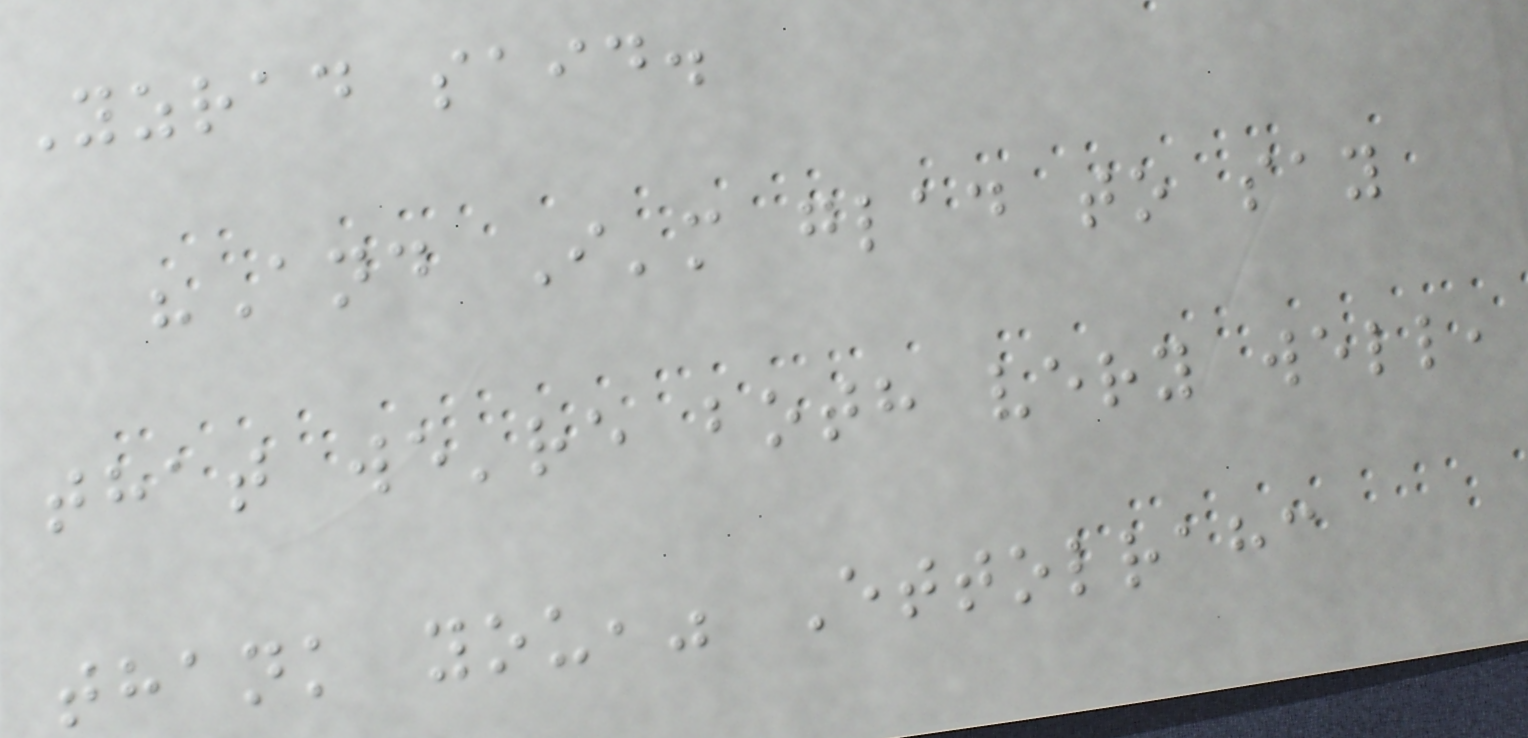Yzrad said.
"And I'm glad to say
that we're both very well,
thank you," Ettolrahc
